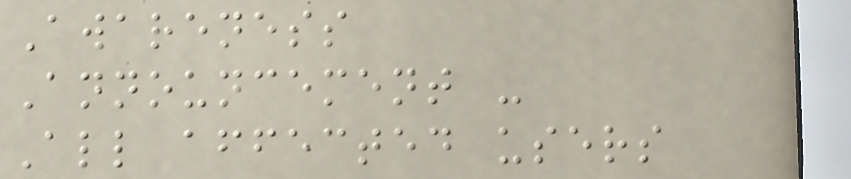Awareness
Announcement -
All affected users
